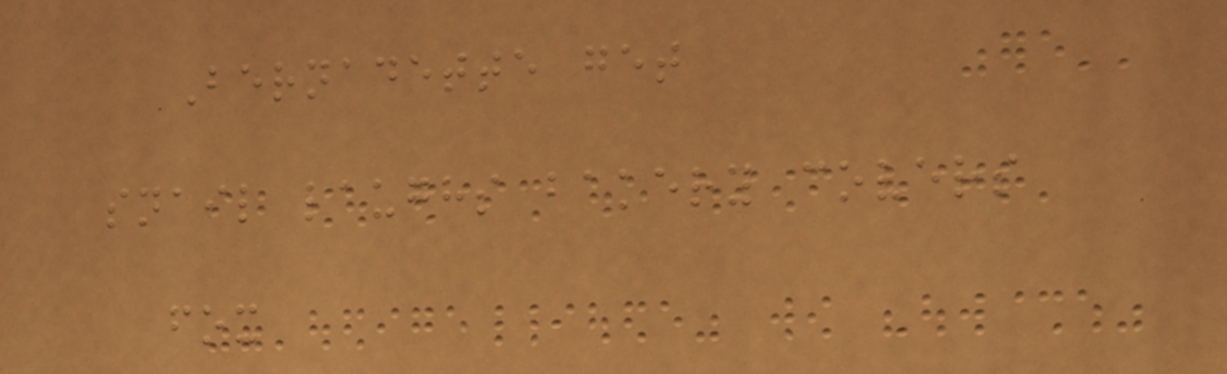Bernadette get
snail laughs bakery covers
fox
